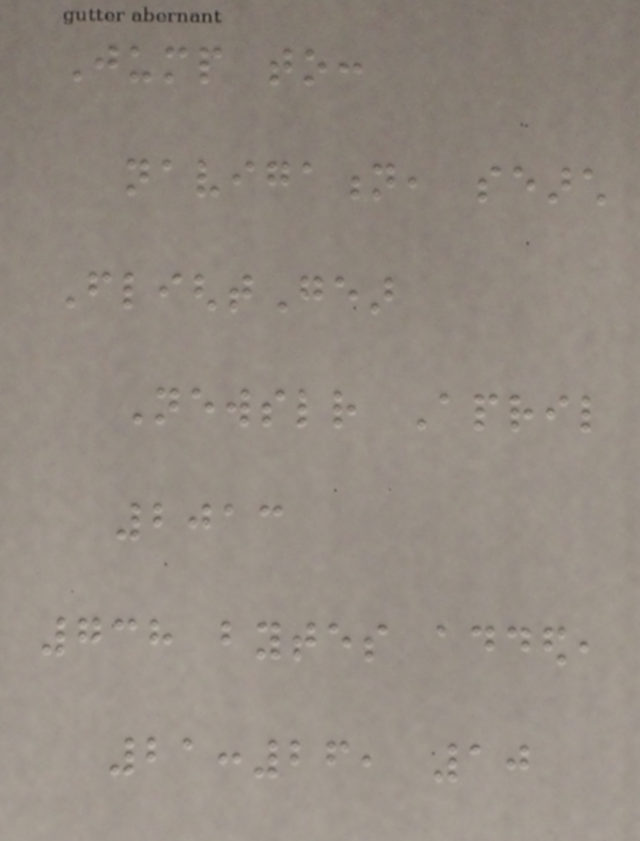Jump to:
navigation, search
FlightGear
Newsletter April
2013
738 bytes added,
21:26, 10
